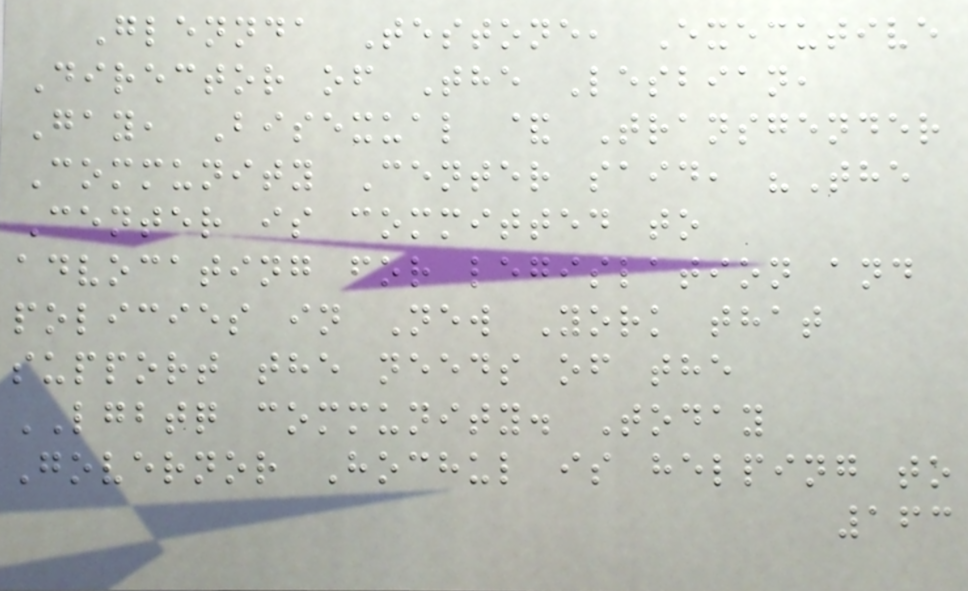Glennda Testone, Executive
Director of The Lesbian,
Gay, Bisexual & Transgender
Community Center said, "The
Center is committed to
advocating for legislation and
policies in New York that
support the needs of the
LGBTQ community. Today
Governor Hochul is helping to
163
